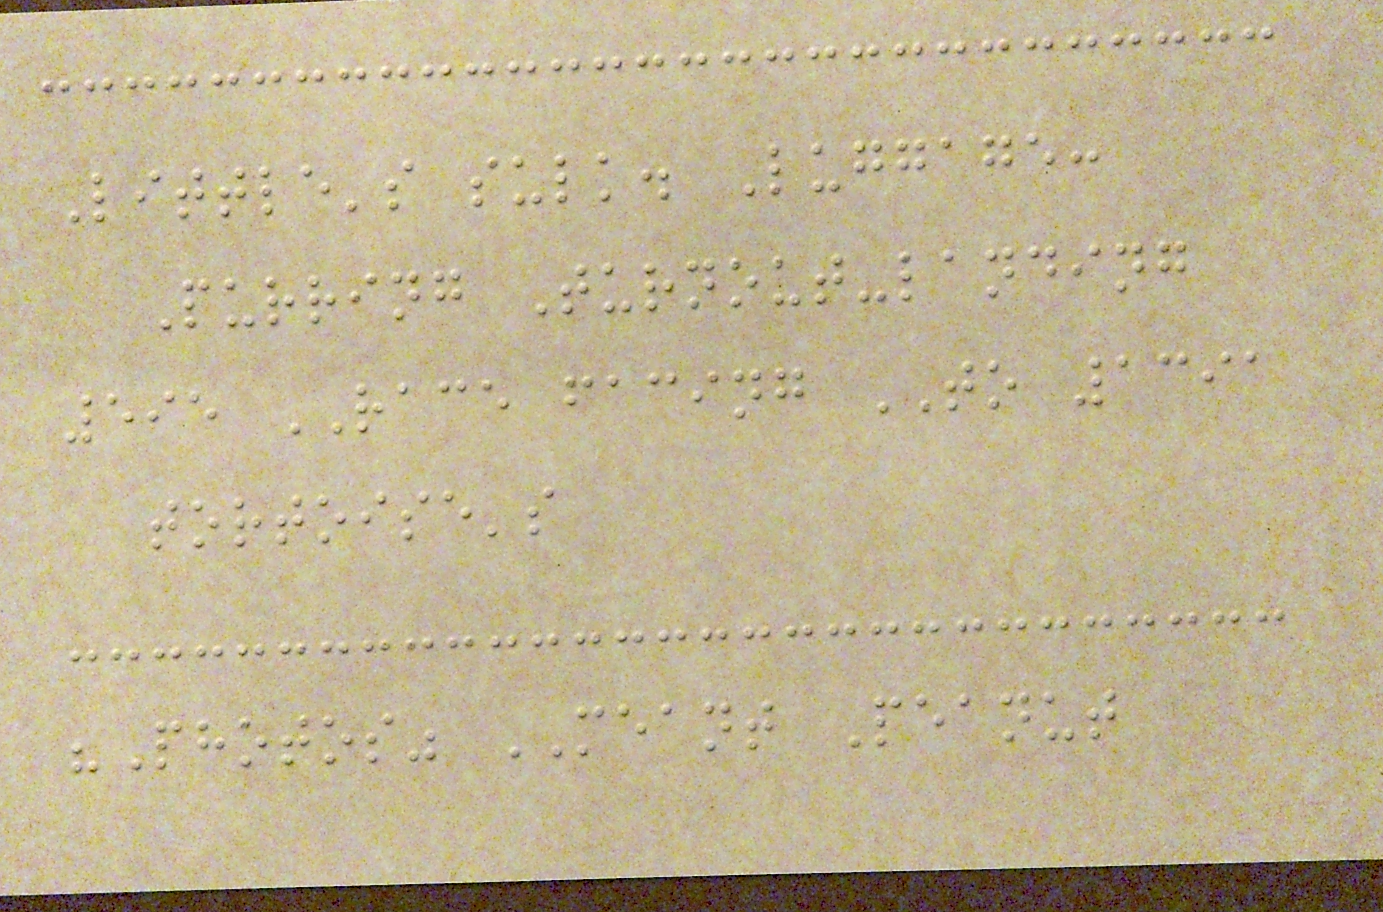Little's sulk. Luggage:
Purring Turnout-landing
595 RACE facing TO 1391
tortoise's
"Photos" MEANT Peanut
